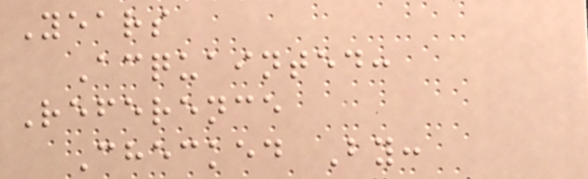Years
Acquainted:
Reference
Checked By:
